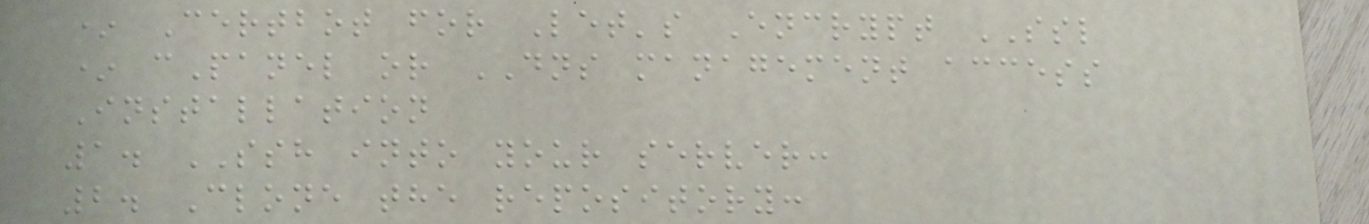* Certbot for Let's Encrypt SSL
* cPanel or DNS management access
Installation
1. SSH into your server:
2. Clone the repository:
